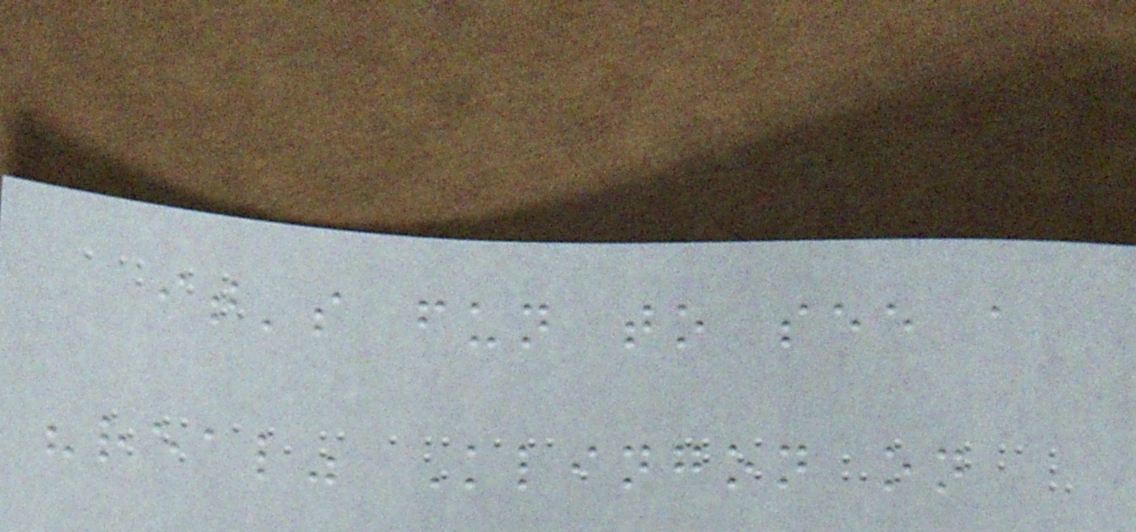it's fun to see a
"real" Klingon on
